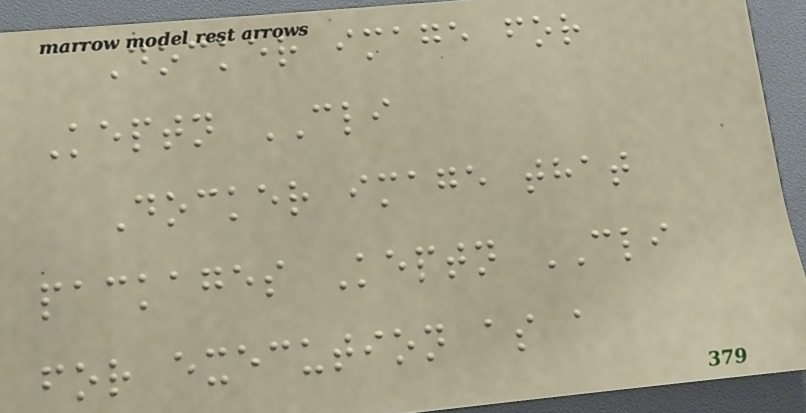Docker image for
Keptn CLI
Docker image that
packages Keptn CLI
for execution as a
